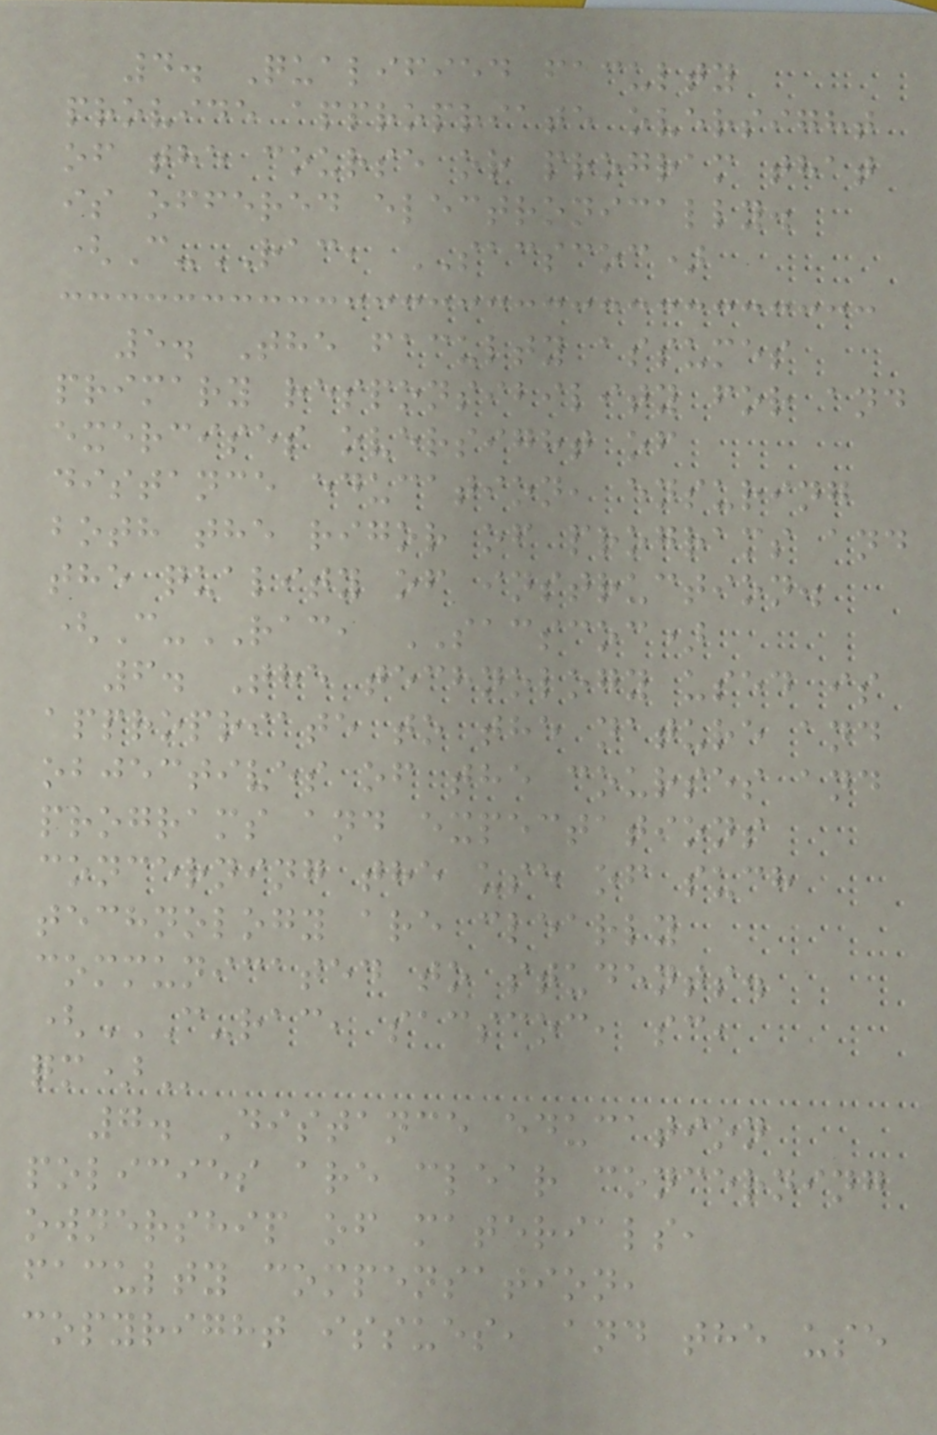4. Qualified faculty
provide appropriate oversight
of the course or program that
is offered electronically.
(C-RAC, SACSCOC)
5. The faculty assumes
primary responsibility for and
exercises oversight of
distance education, ensuring
both the rigor of programs and
the quality of instruction.
(C-RAC, SACSCOC)
6. The technology used is
appropriate to the nature and
objectives of the courses and
programs and expectations
concerning the use of such
technology are clearly
communicated to students.
(C-RAC, SACSCOC, SC,
QM)
7. Distance education
policies are clear concerning
ownership of materials,
faculty compensation,
copyright issues, and the use
